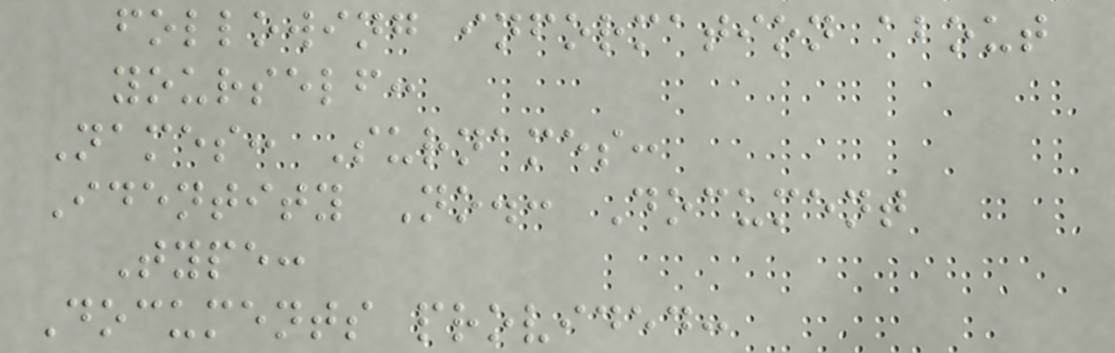following information about
yourself:
Names: Surnames:
Identity No.: Document
Type:
Documents provided:
